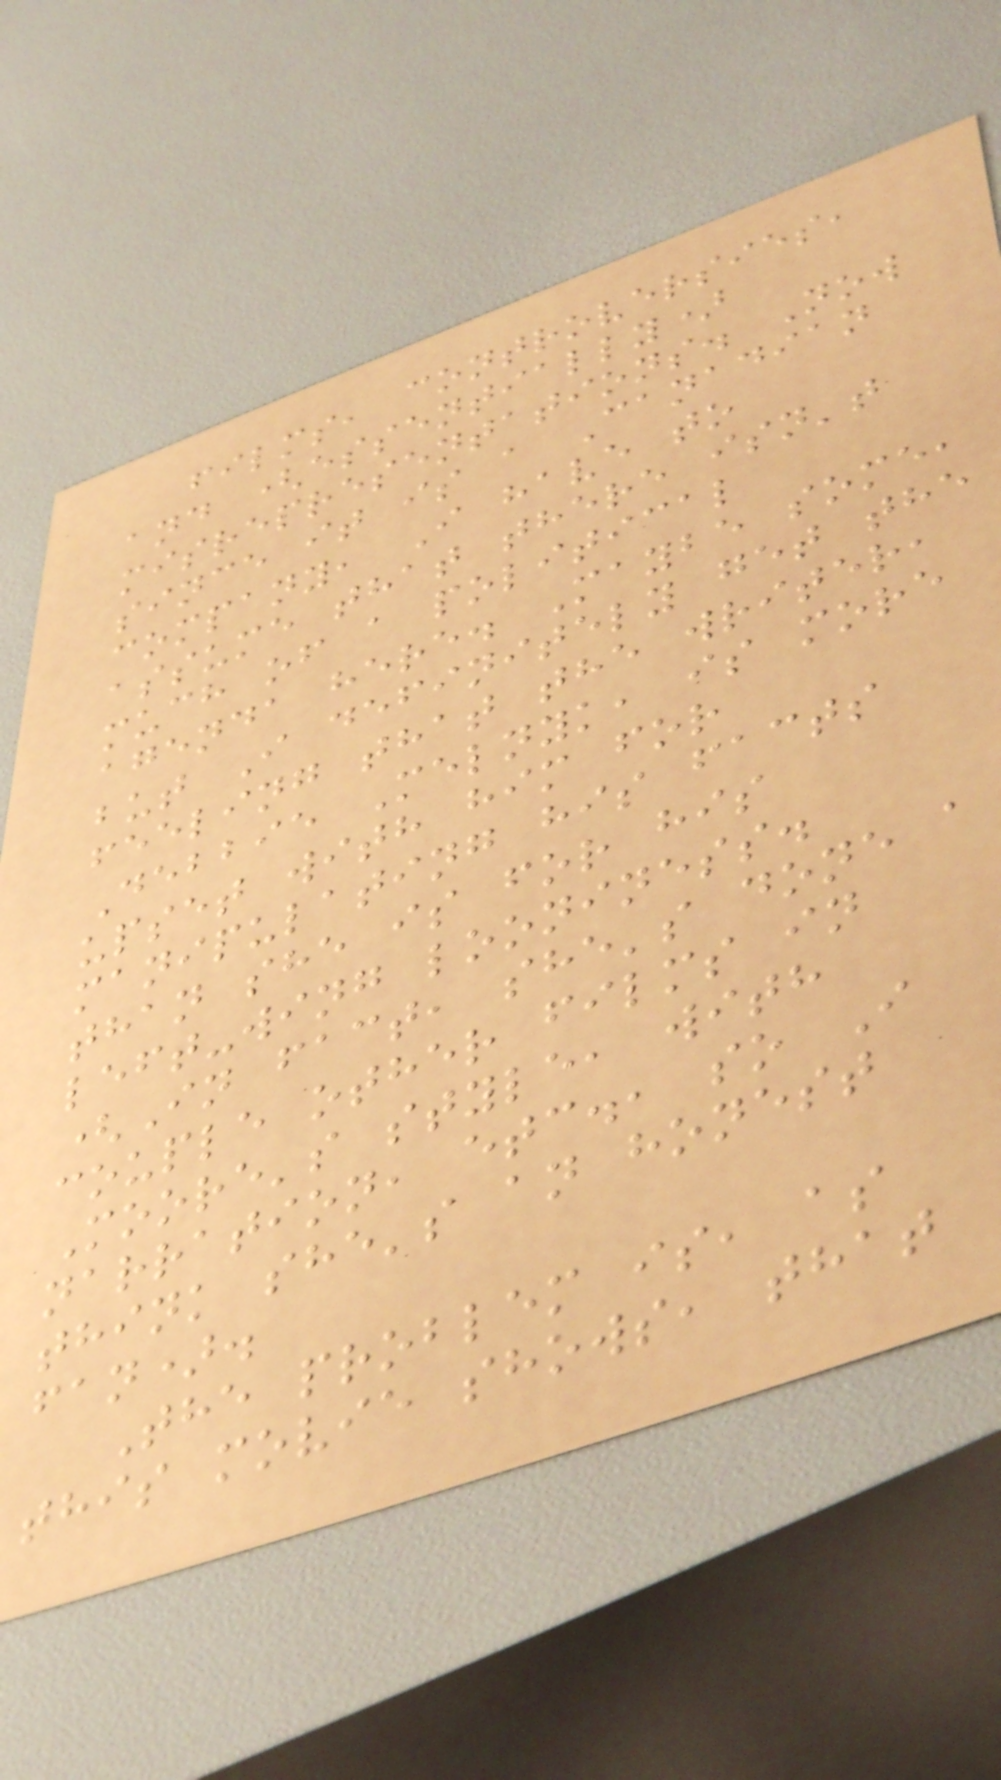films, controversies,
and (essentially)
misrepresentations. Now
since it is a Canadian
company, I have to
assume that there isn't
much of a political
agenda here. Maybe some,
but I definitely get the
feeling that the writer,
Debbie Melnyk, is more
upset with him for
manipulating his facts
than she is for his
left-wing looniness.
(In fact, she's done a
couple other films in
Moore's style, with
narration, etc., so I
think she's an honest
fan).
The problem is, as
this movie shows, that
